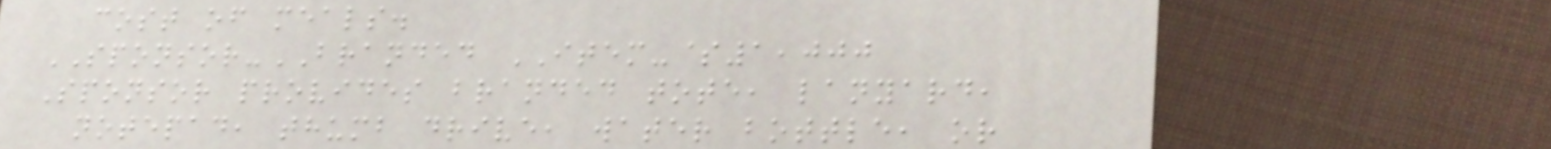cost of meals.
SPONSOR-BRANDED ITEM-$1,000
Sponsor provides branded tote, lanyard,
notepad, thumb drive, water bottle, or
